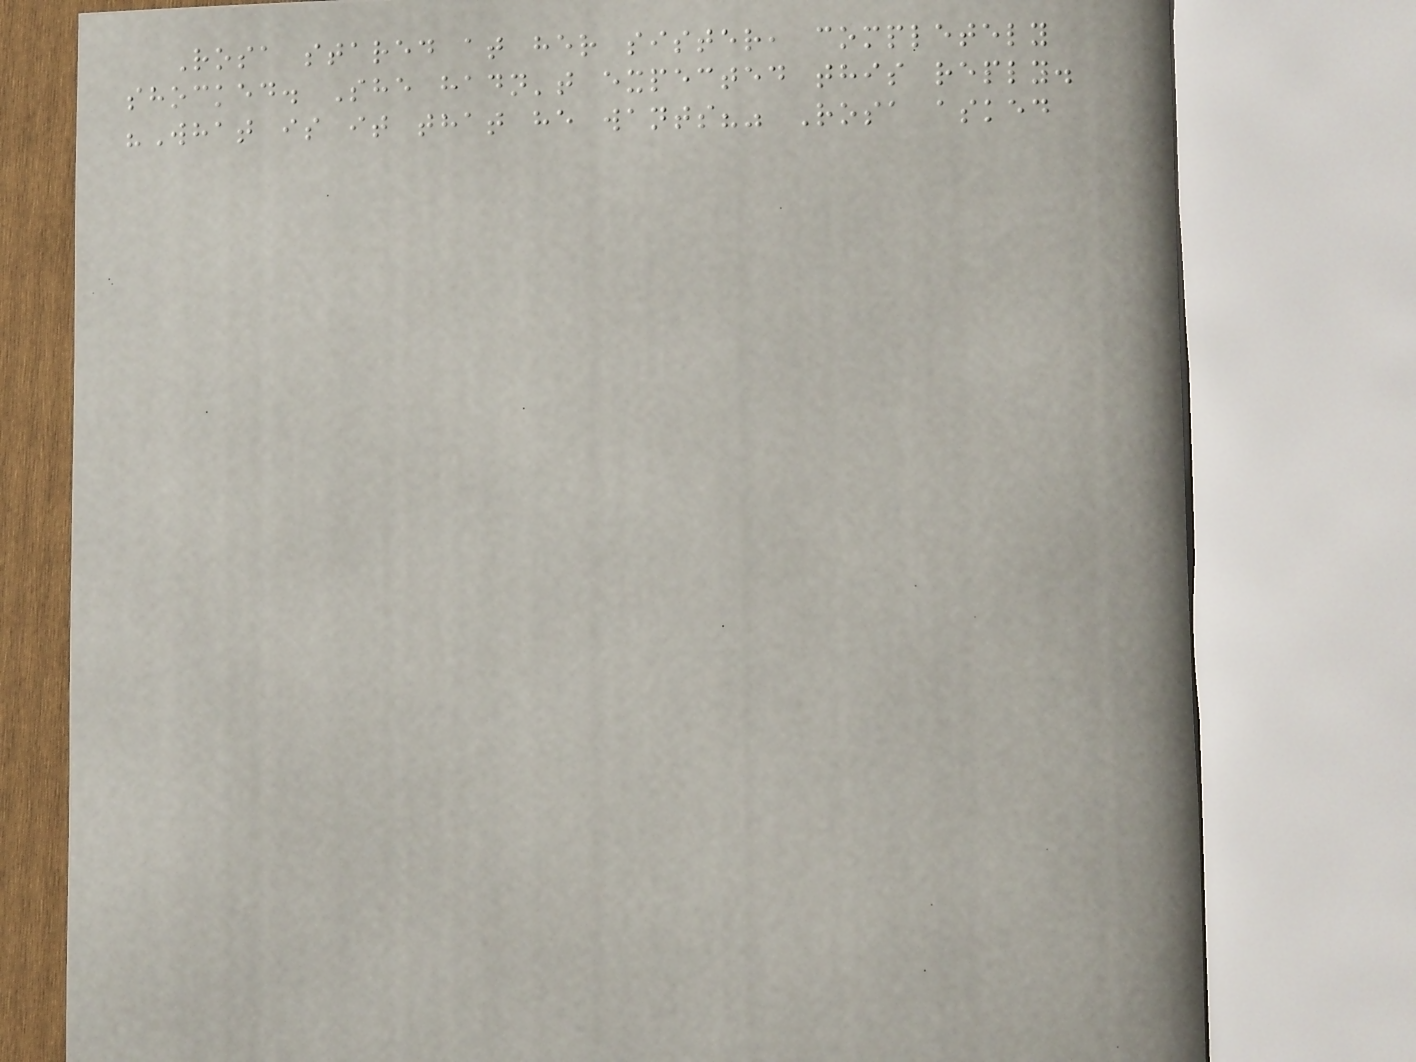Rosa stared at her sister, completely
shocked. She hadn't expected this reply.
"What is it that he wants?" Rosa asked
